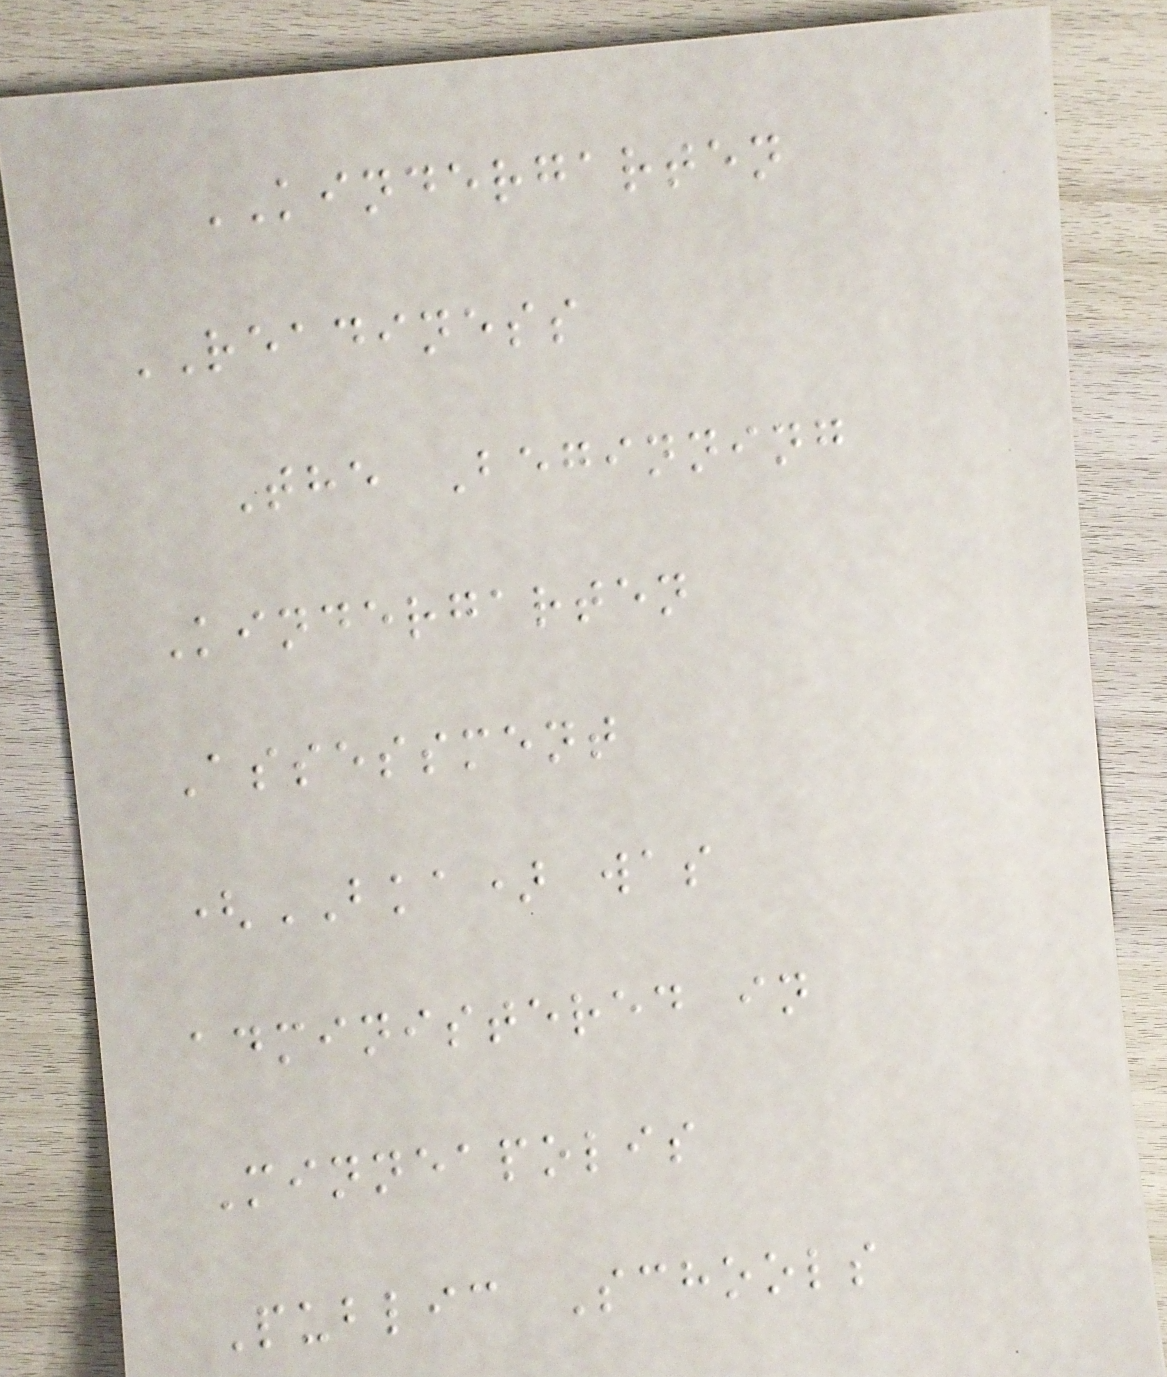KINDERGARTEN
READINESS
The Beginning
Kindergarten
Assessment
(BKA) was
administered in
Minneapolis
Public Schools
